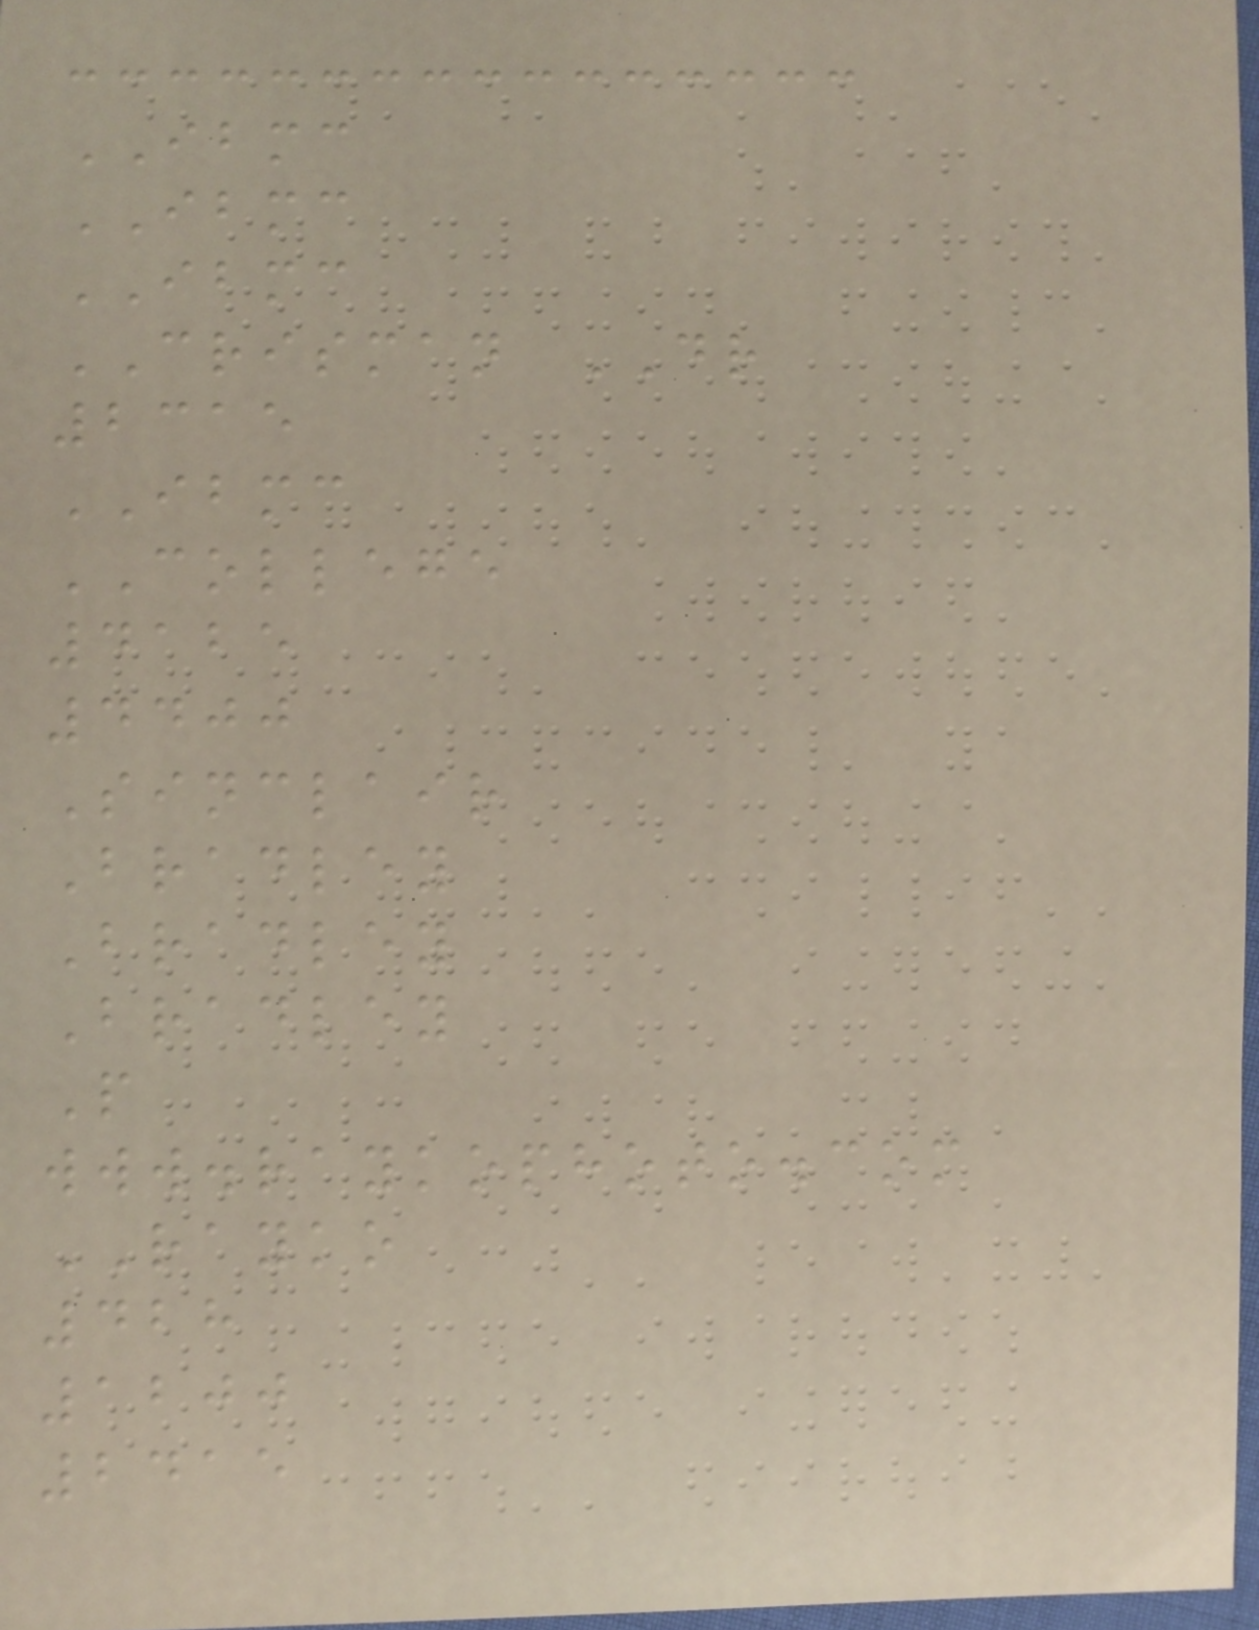IBMC
IBMC
IBMC
CRISMAN DR
2315
IBMC
COLLEGE
4125
4400
Sinclair
Bradley
Bradley
Bradley
P
www.raykophoto.com
RAYKO
428
1200
2415
